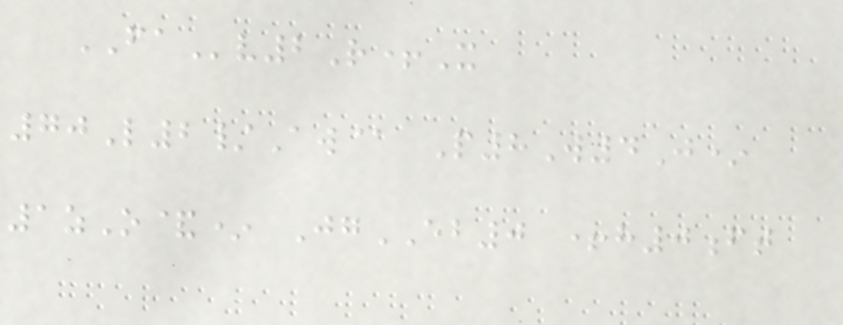FAv2R+X
70L2/Aw@ P8W4J*
1zO&* JgEB0 +h0ft
